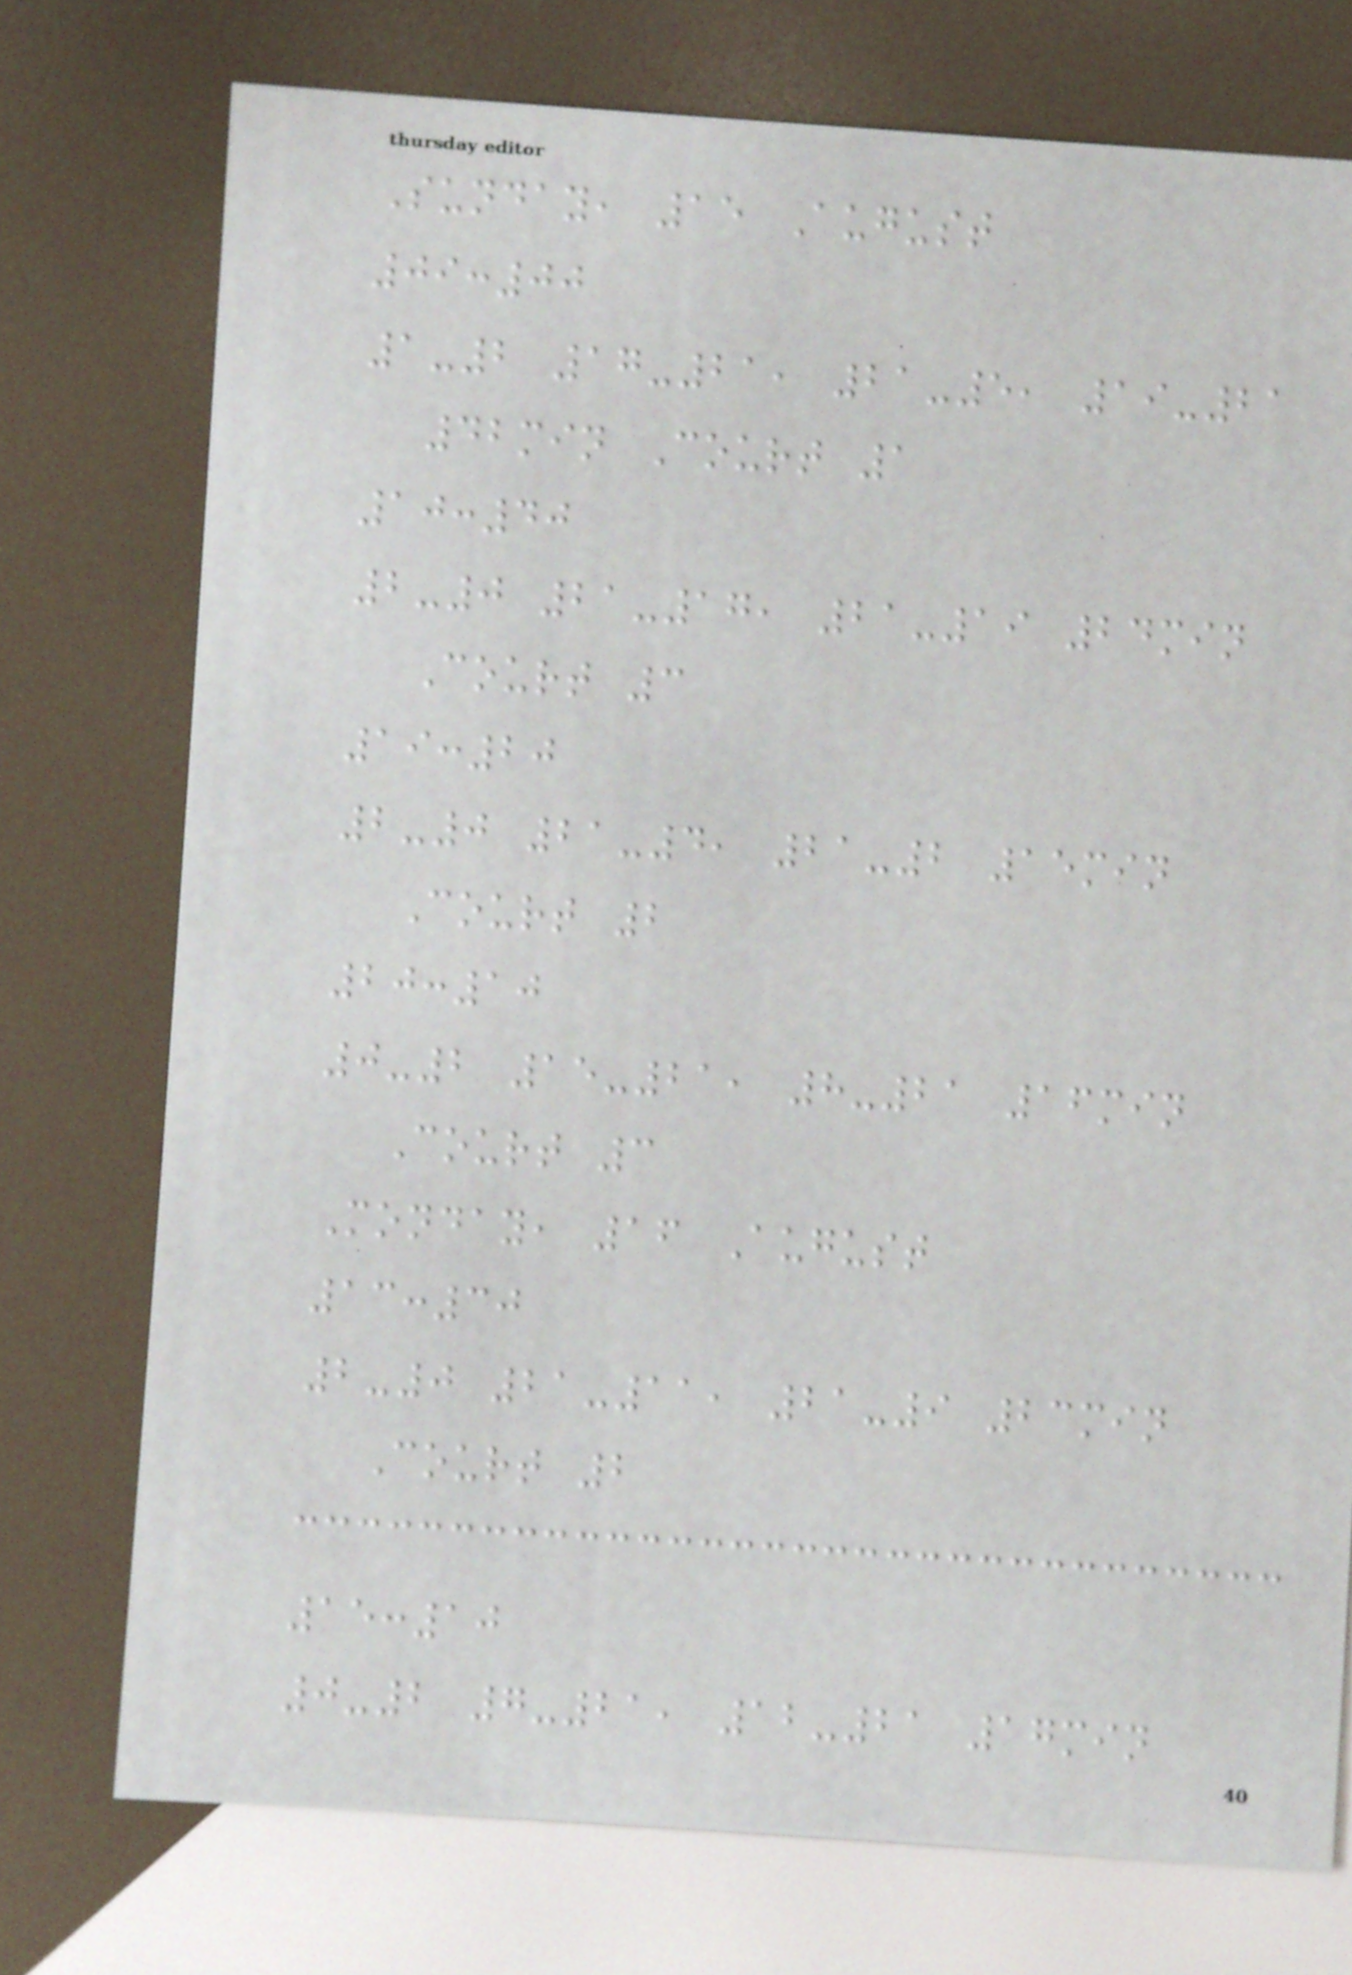Sunday, 15 August
09:00
1-2 17-21, 21-5, 19-21
42min Court 1
10:40
2-0 21-17, 21-19 24min
Court 3
19:20
2-0 21-4, 21-2 15min
Court 2
20:10
0-2 15-21, 8-21 16min
Court 3
Monday, 16 August
13:30
2-0 21-11, 21-9 23min
Court 2
15:10
0-2 7-21, 12-21 17min
